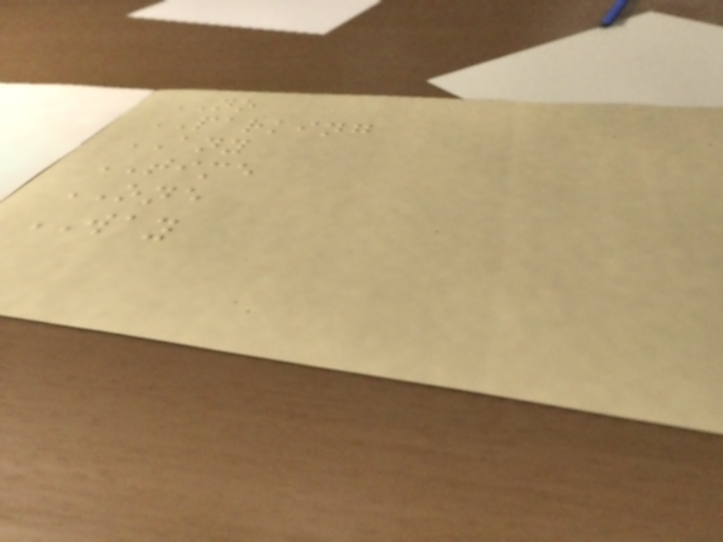NO
PARKING
ANY
TIME
ONE
WAY
